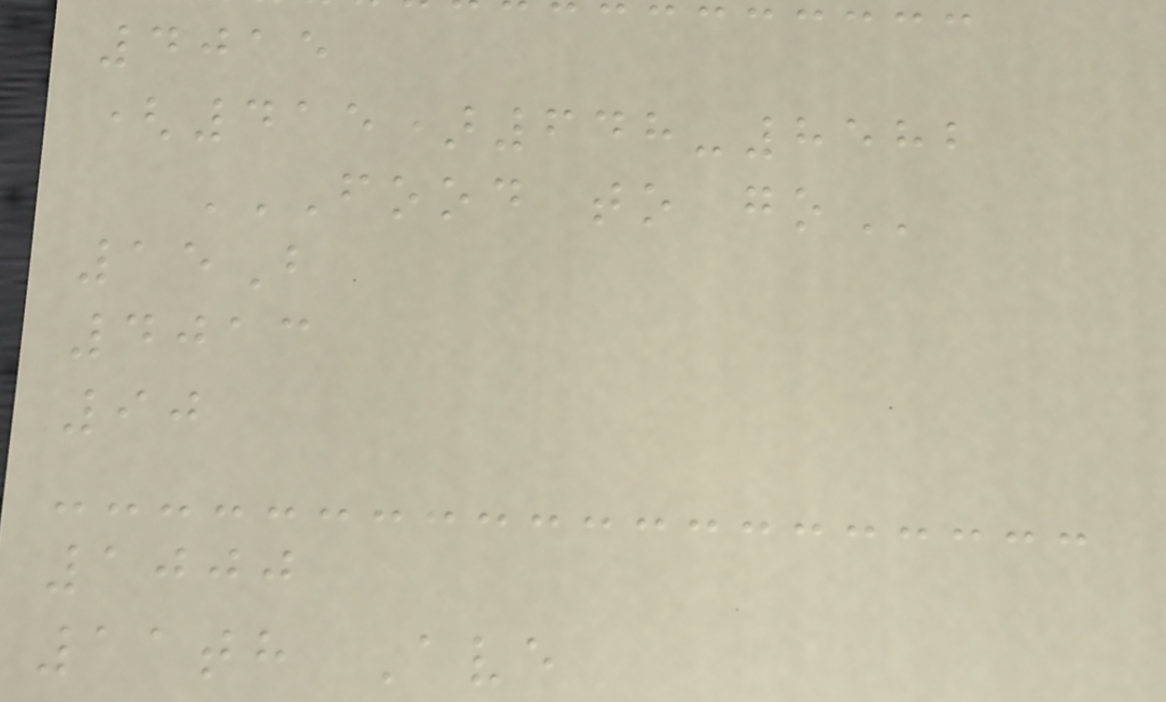4015
(415)648-8582
FOOD TO GO
15B
4013
90
1000
11th Ave
